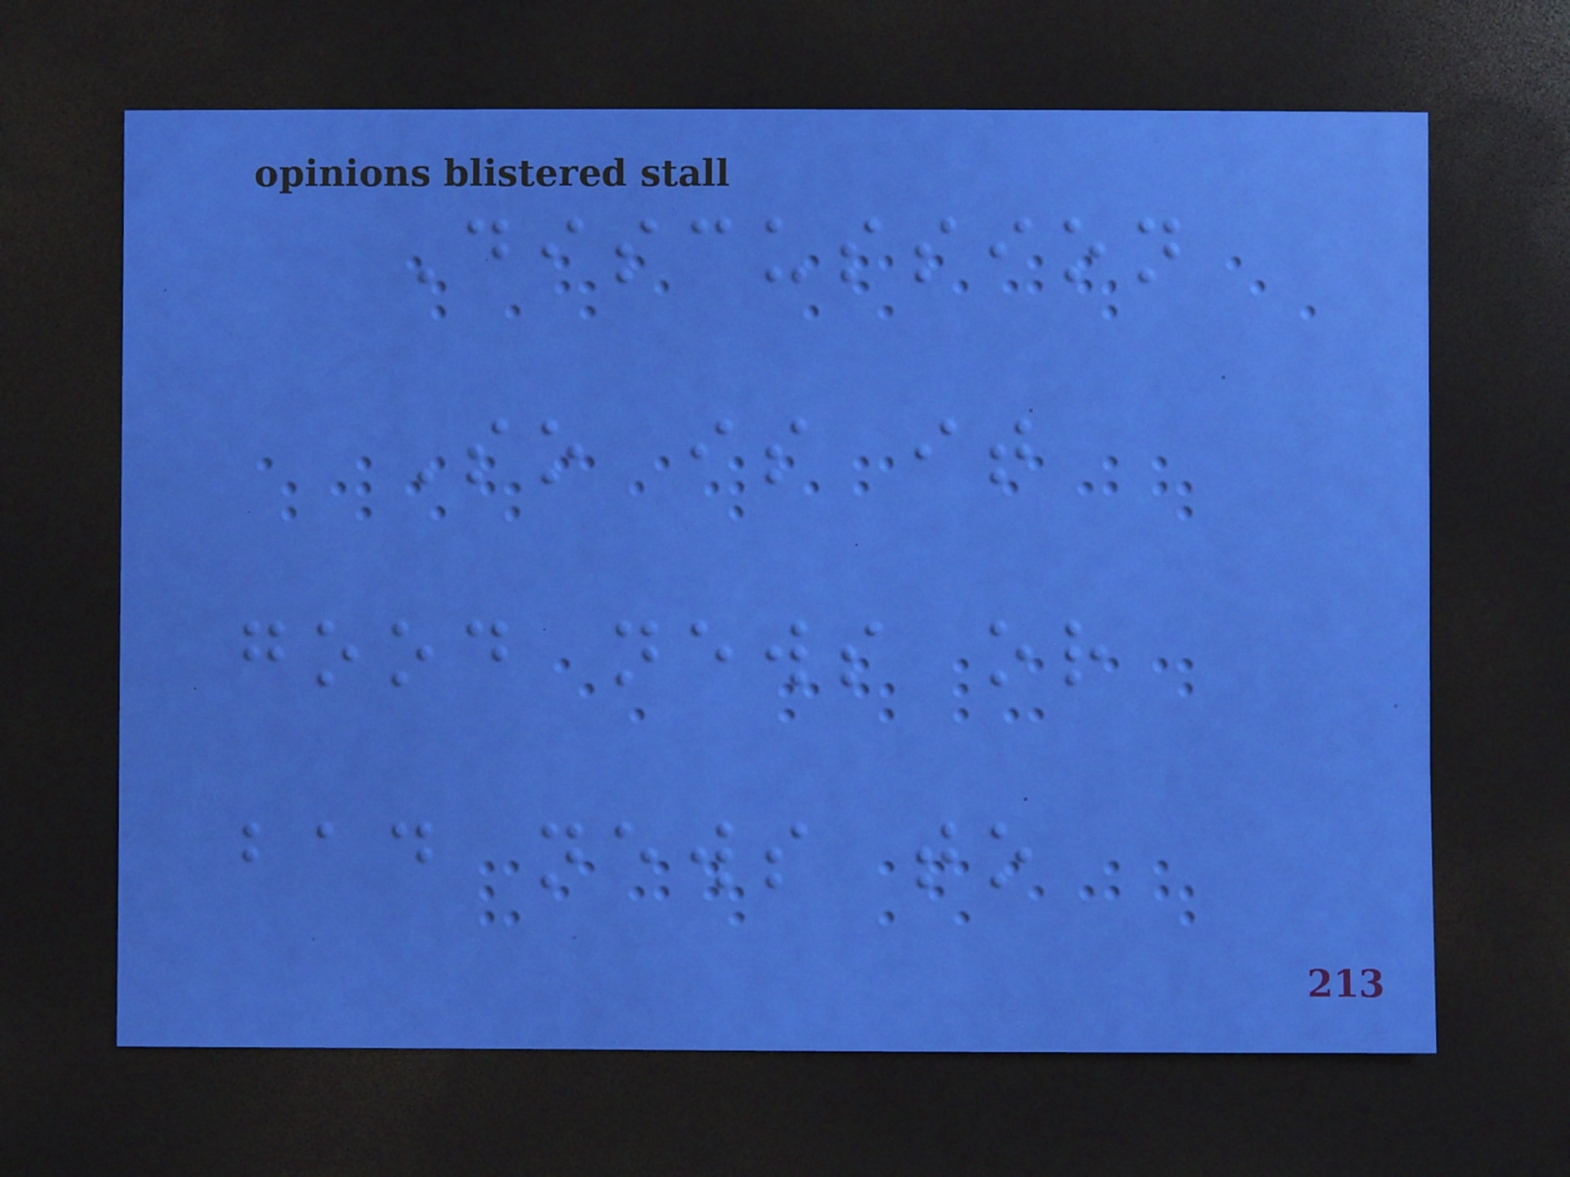Discussion
So is it
good news or
bad news to
